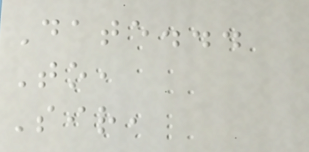Date...
To,
Sir,
